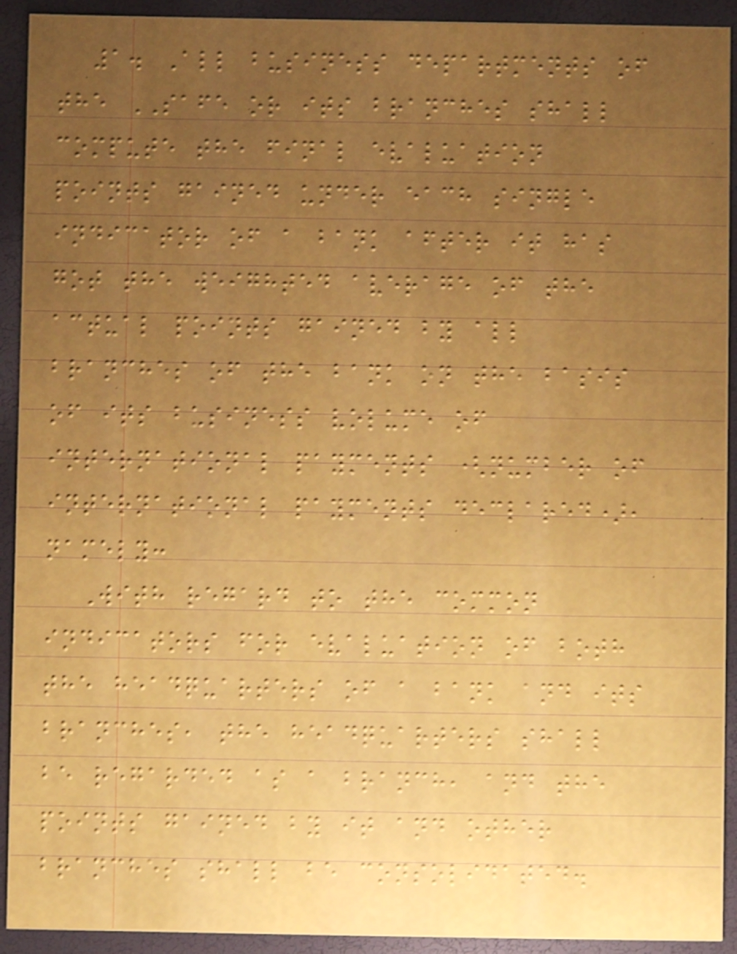1. All business departments of
the SAFE or its branches shall
compute the final evaluation
points gained under each single
indicator of a bank after it has
got the weighted average of the
actual points gained by all
branches of the bank on the basis
of its business volume of
international payments (number of
international payments declared),
namely:
With regard to the common
indicators for evaluation of both
the headquarters of a bank and its
branches, the headquarters shall
be regarded as a branch, and the
points gained by it and other
branches shall be consolidated.
